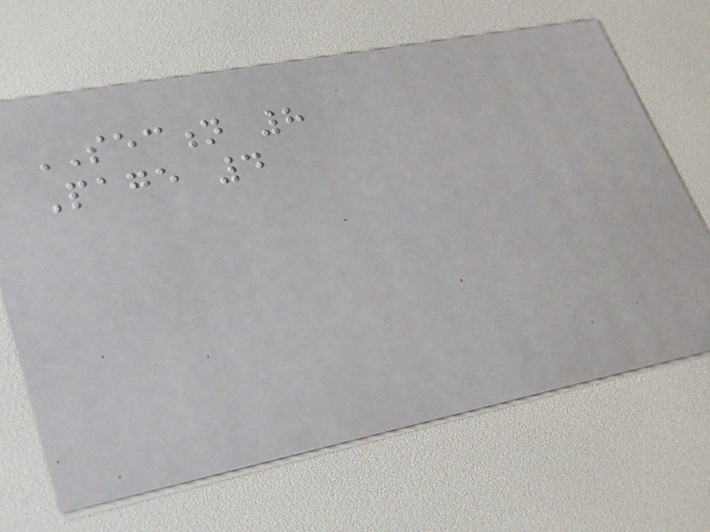SECTION 8
Page 4
